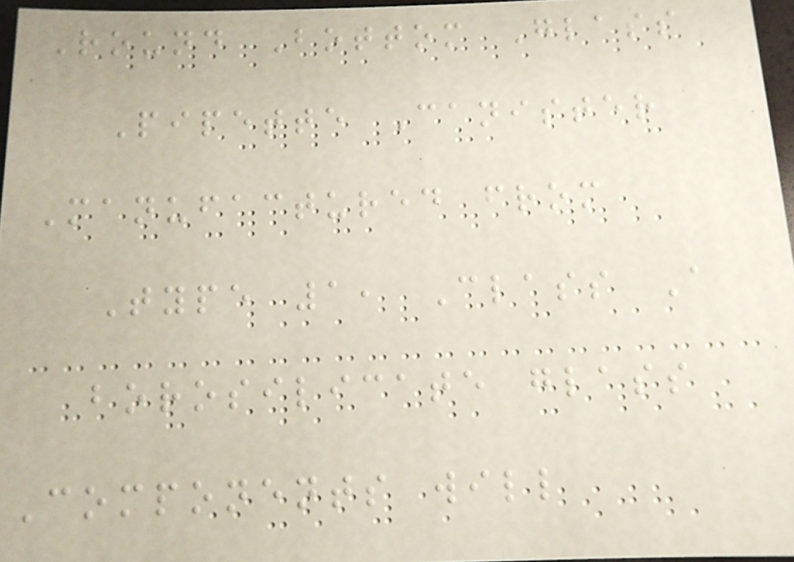Round Bottom Glass
Pipette Canister
Manufactured from
Type 1, Class A
borosilicate glass
Components will
